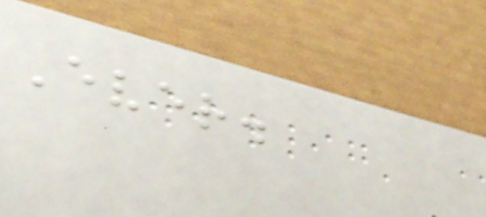Ever.
